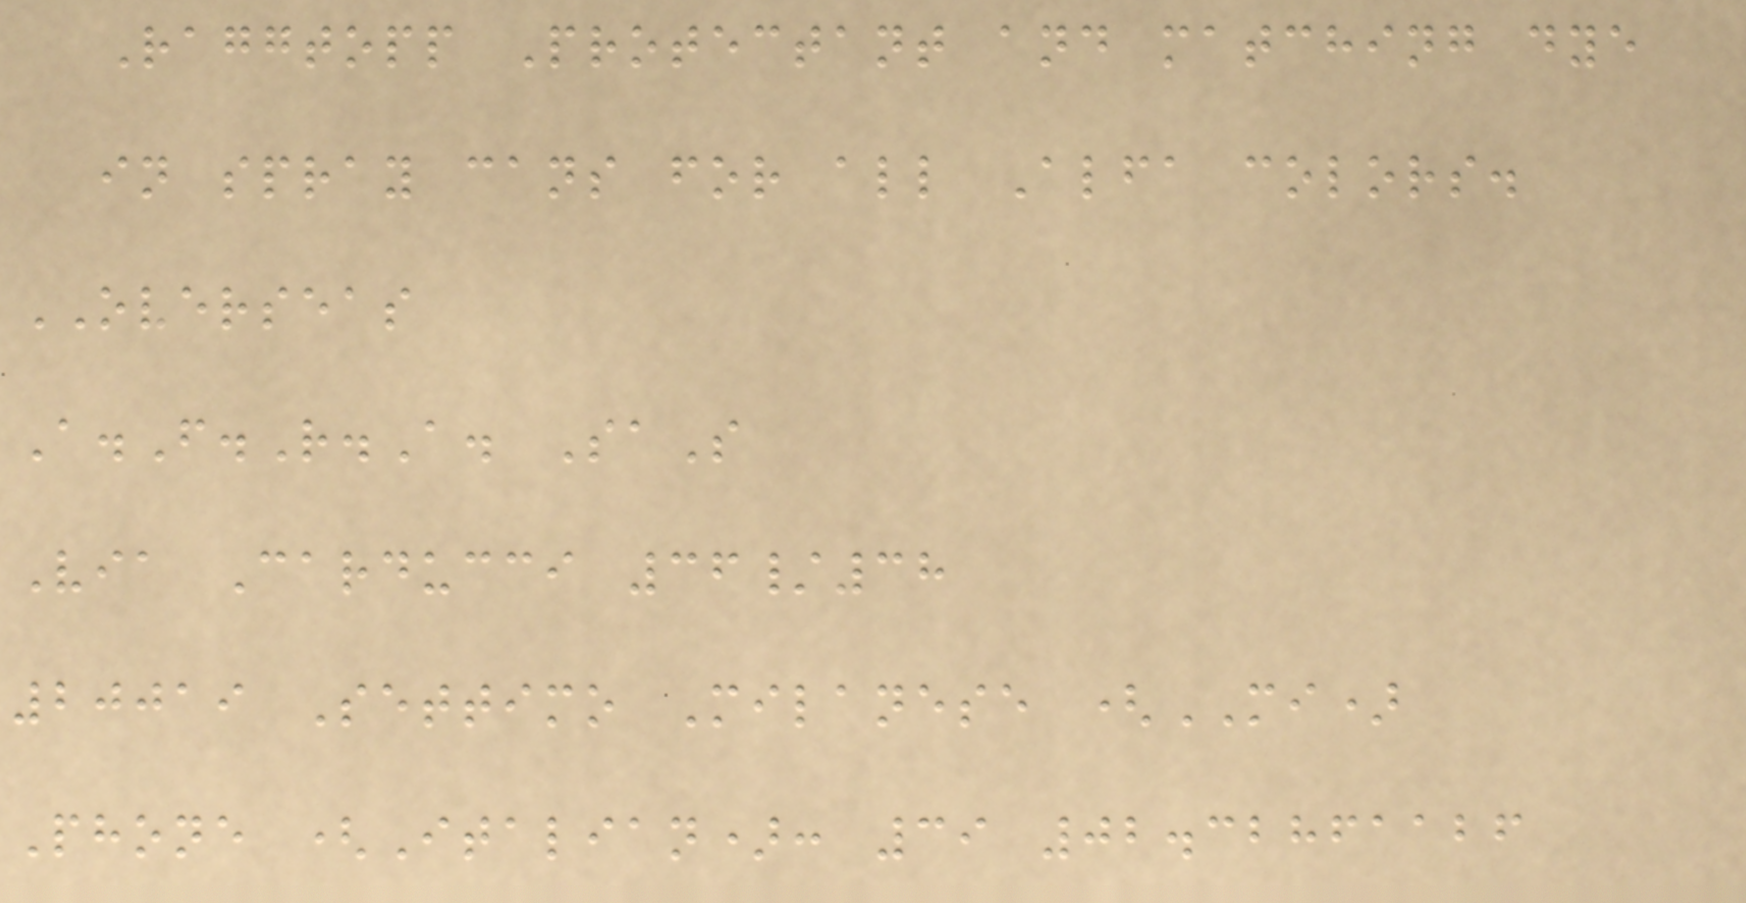Raggtopp Protectant and matching dye
in spray cans for all Alfa colors.
OVERSEAS
A.F.R.A. SaS
Via Carducci 36/38
20019 Settimo Milanese (MI)
Phone (Italian): 39 02.32861126
